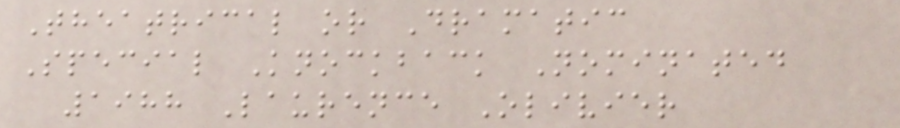Theatrical or Dramatic
Special Knockback Nominated
1988 Laurence Olivier
